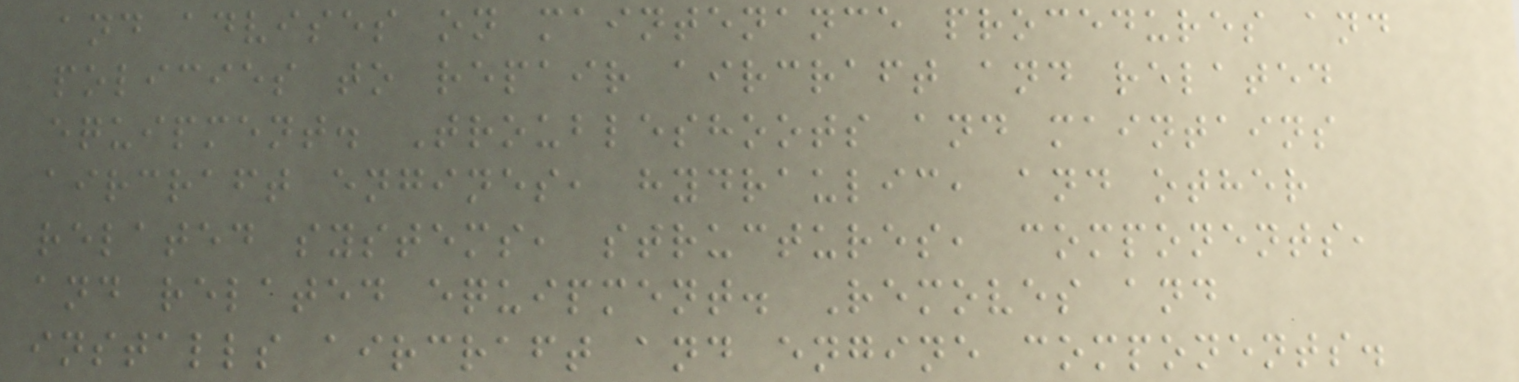and advises on maintenance procedures and
policies to repair aircraft and related
equipment. Troubleshoots and maintains
aircraft engines, hydraulic, and other
related systems, structures, components,
and related equipment. Removes and
installs aircraft and engine components.
